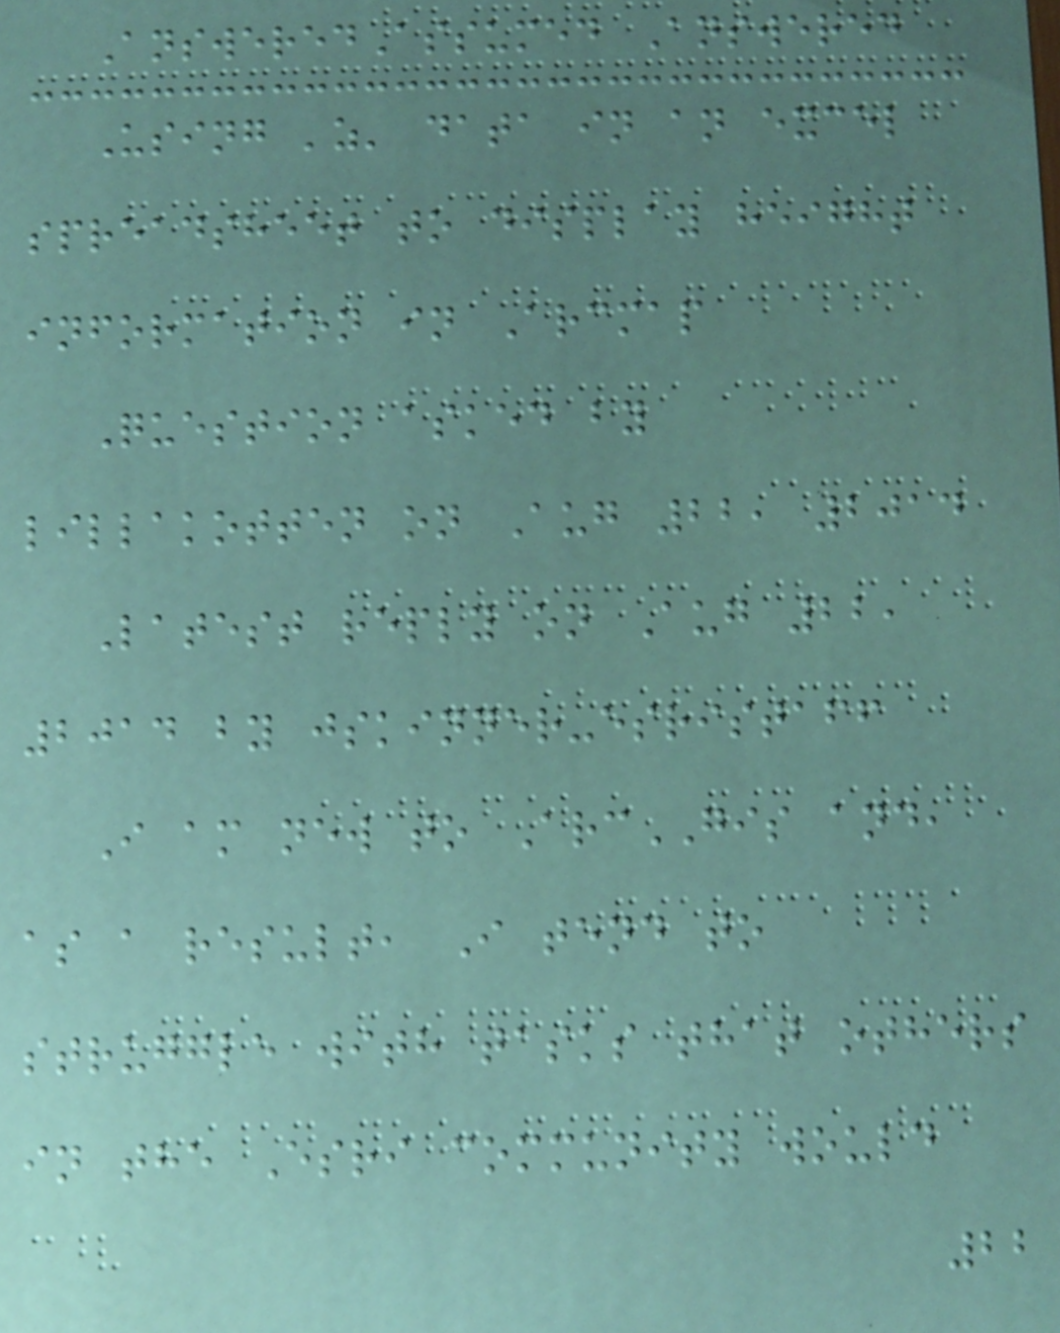AnsweredAssumed Answered
Using 'z' data in an excel
spreadsheet to display height
information in Arcmap
Question asked by
lillakotten on Aug 22, 2014
Latest reply on Aug 22,
2014 by jskinner-esristaff
I am new to ArcGIS and,
as a result, I tend to
struggle with tasks that others
in the Esri community would
22
